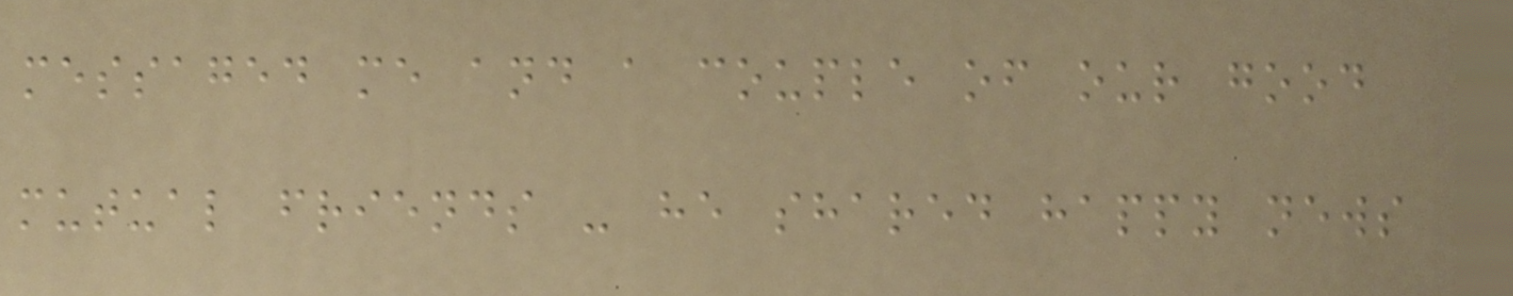messaged me and a couple of our good
mutual friends - he shared happy news
